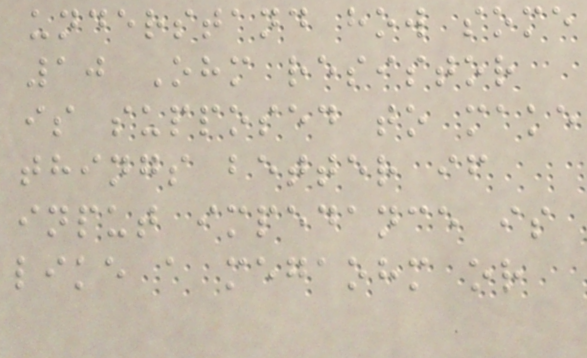understand how some
10 Ohm resistor
is supposed to make
things better if
input impedance is
like a megaohm or
